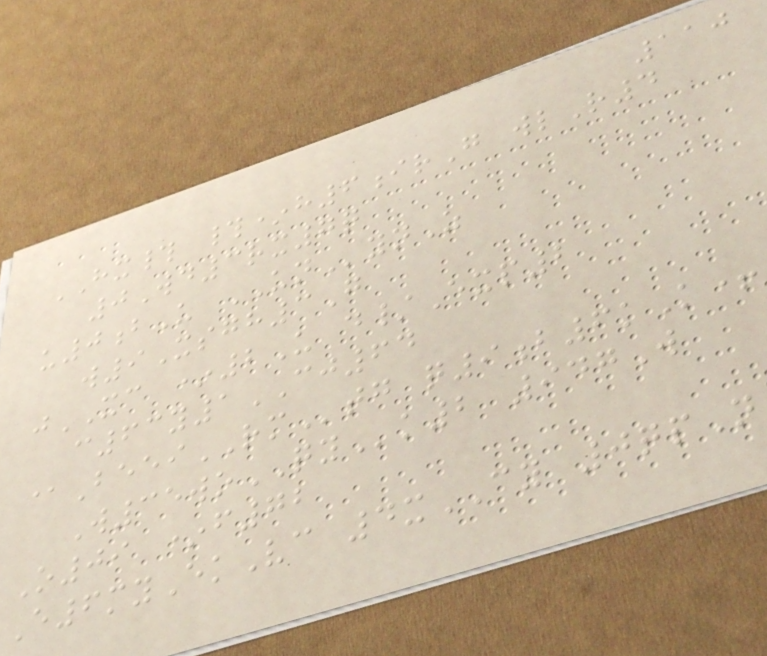110
HX# #*h6irG wlR4
0Wd3rx7q
u0bU UNynZ
w9Xsgh3G
jXC *2U d/Exp2
c63y1CJ64
@BeeiRMtg q9b6kK+
W35woQYk2 947W
O09 *f72
E6myEkVc 4xCY 0qpN
